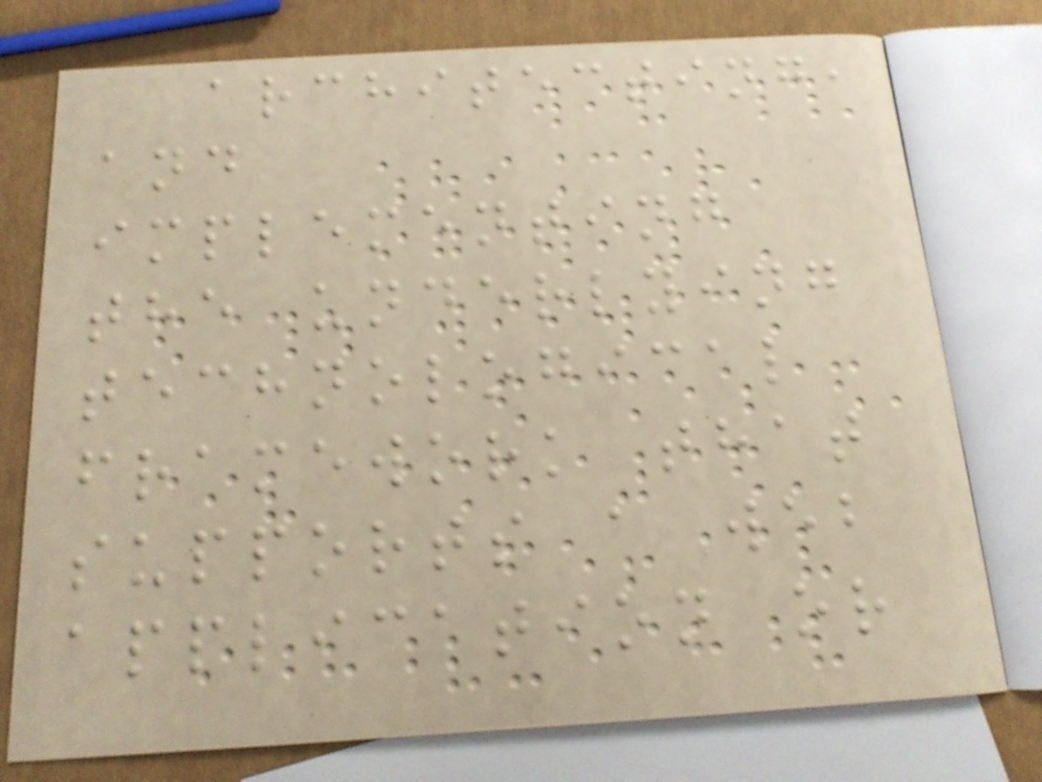architecting,
and
implementing
the underlying
technological
framework that
supports a web
application or
